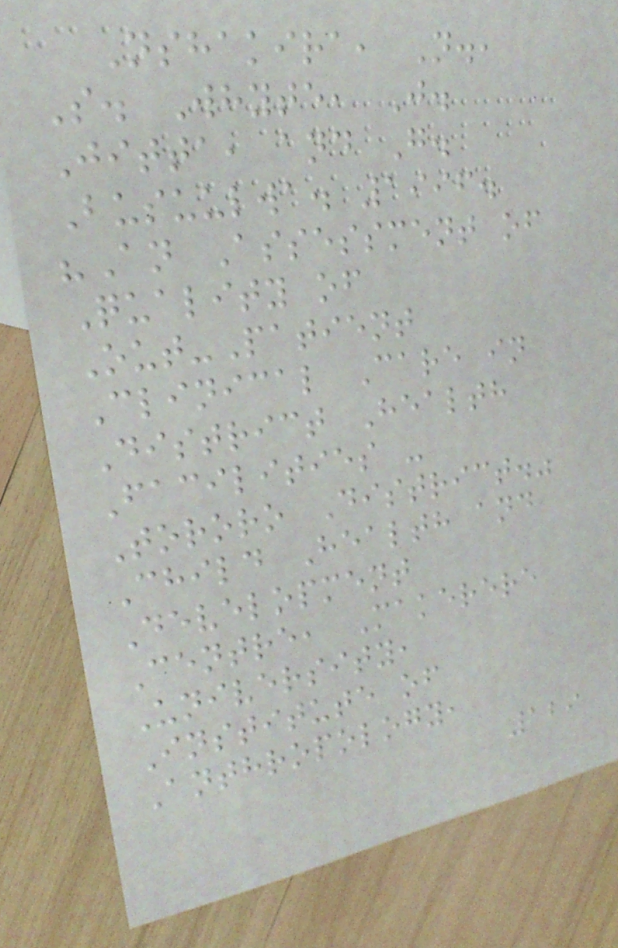Nshakira, N.,
S. Whyte, J.
Jitta, and G.
Busuulwa. 1996.
"An Assessment of
Quality of
Out-Patient
Clinical Care in
District Health
Facilities -
Tororo District."
Child Health and
Development
Centre, Makerere
University,
Institute of
Anthropology,
129
